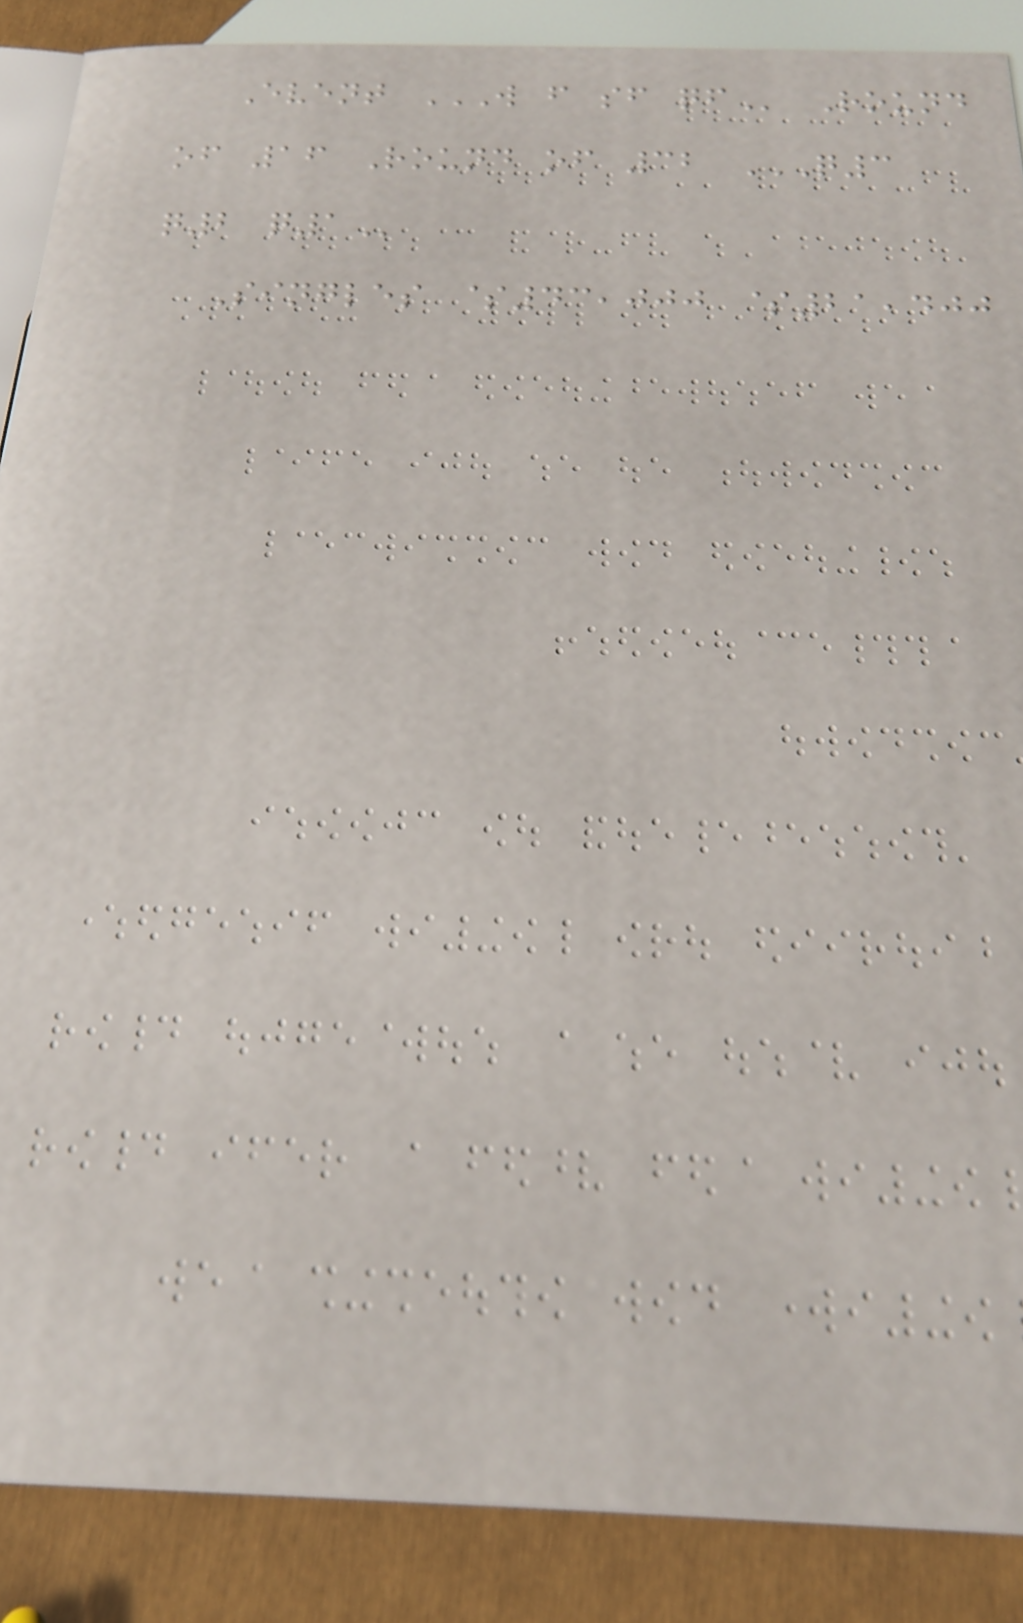Event W F SF QF Round
of 16 Round of 32 Q3
Q2 Q1
Singles $43,000 $21,400
